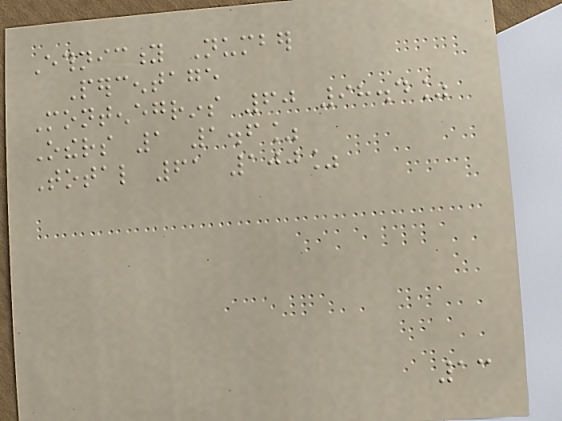Ethnicity Number
Percentage
Montenegrins 60 98.4%
Others 1 1.6%
Total 61 100%
13
